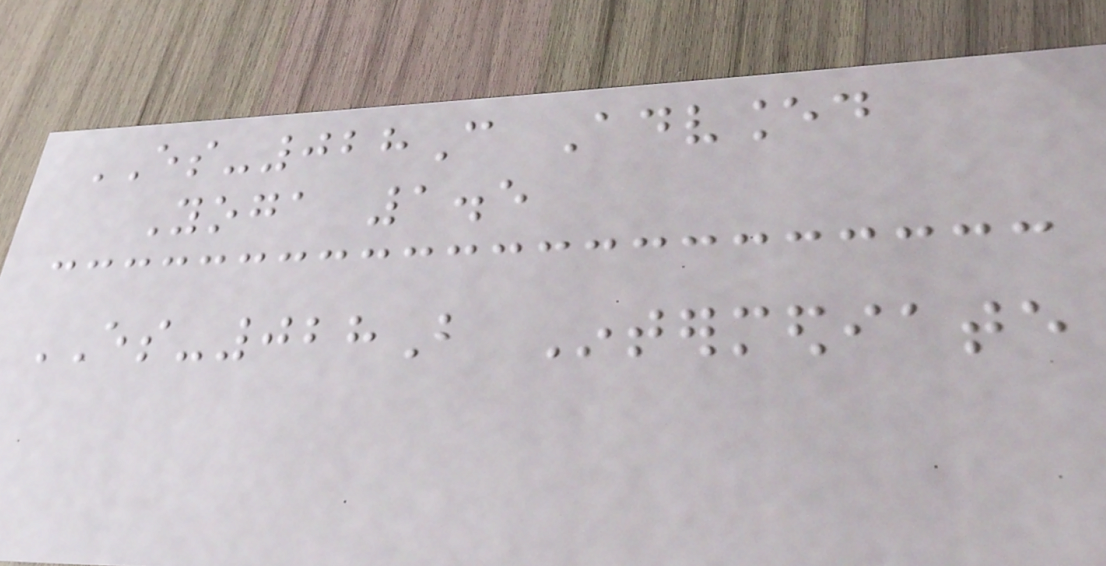ES-028C Advanced
Yoga 1.5
ES-028B Intermediate
